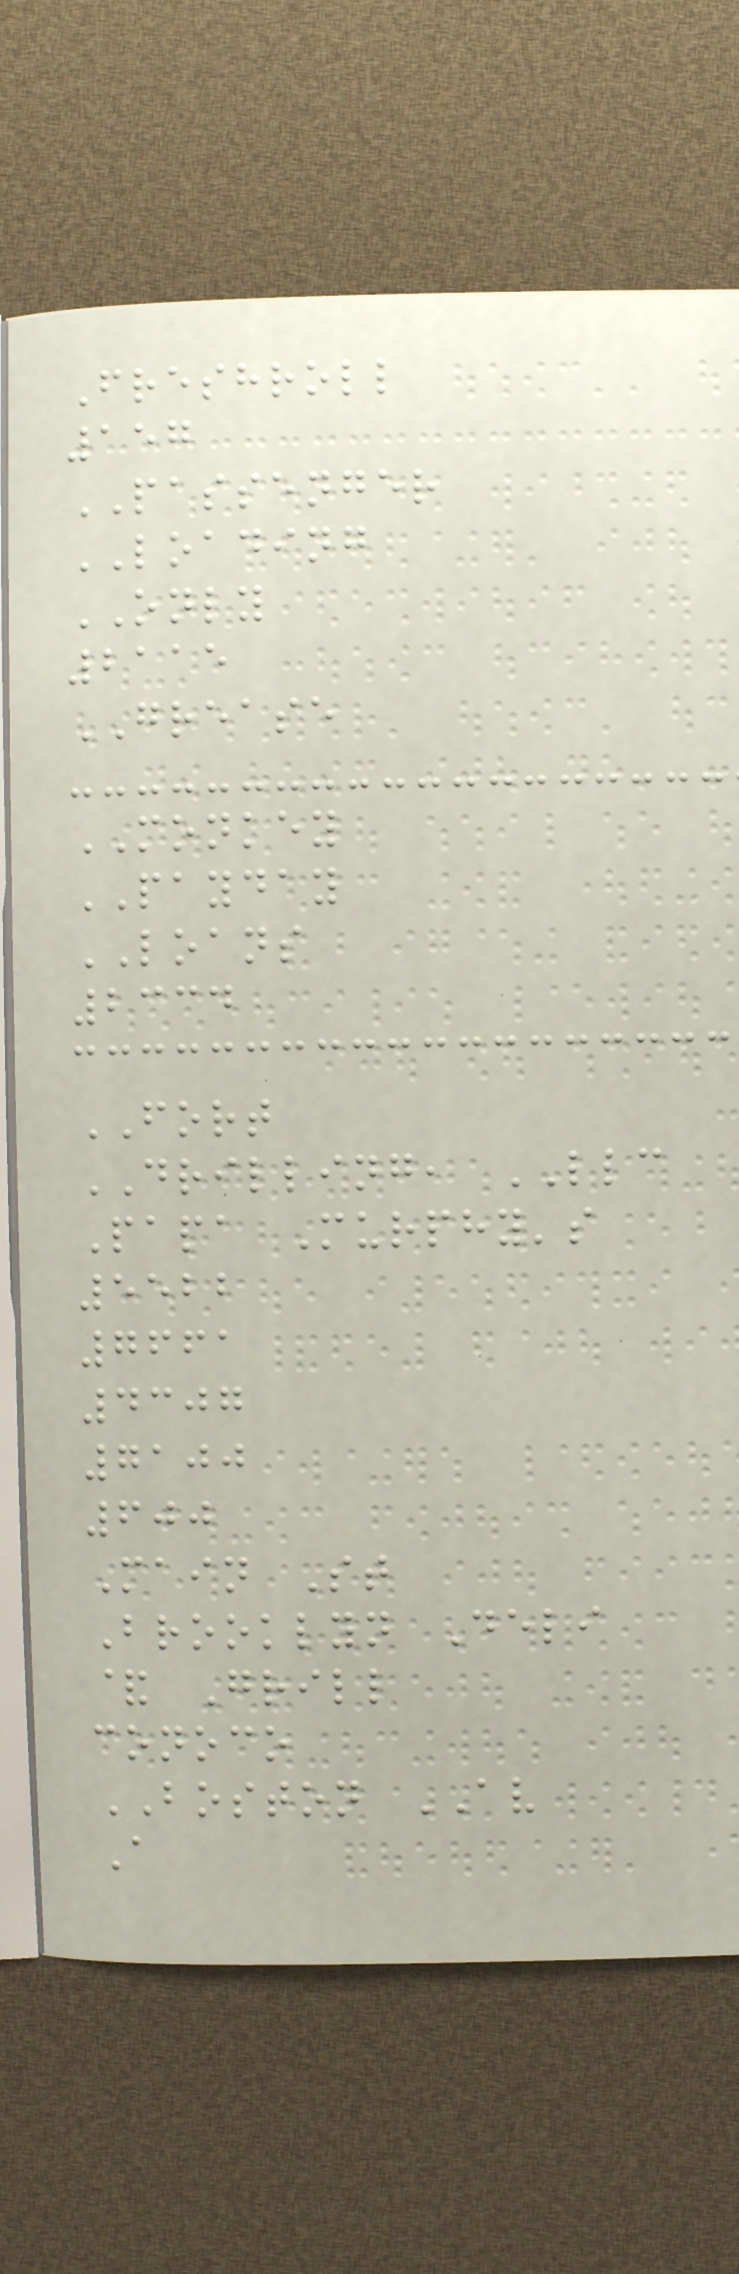Freshroll
157
PASSENGER
LOADING
ONLY
2115
GREASE
MONKEY
PAYDAY
LOANS
2334
FORT
DRILLING, LLC
Papa Murphy's
5522
7661
4307
7100
600
Main St
Brooklyn Deli
& Grill
conoco
BOSTON AV
A
